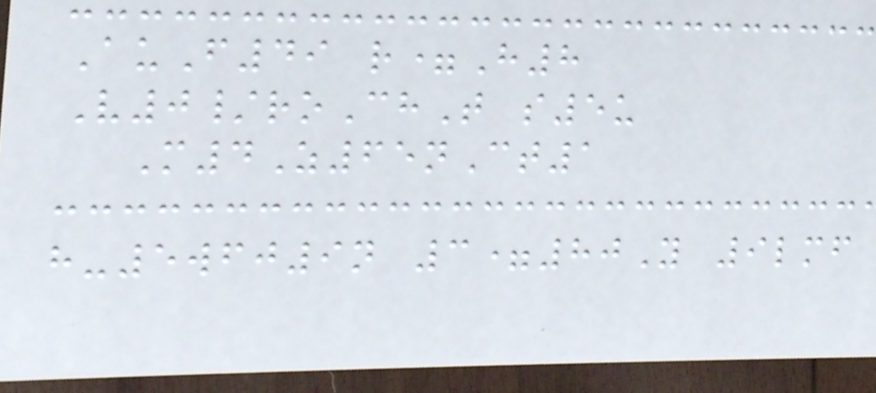AuF49 r=H8
V0/roChT s5u
M4Z65nCt1
h-5wfj9n 3=80Y 9lmf
